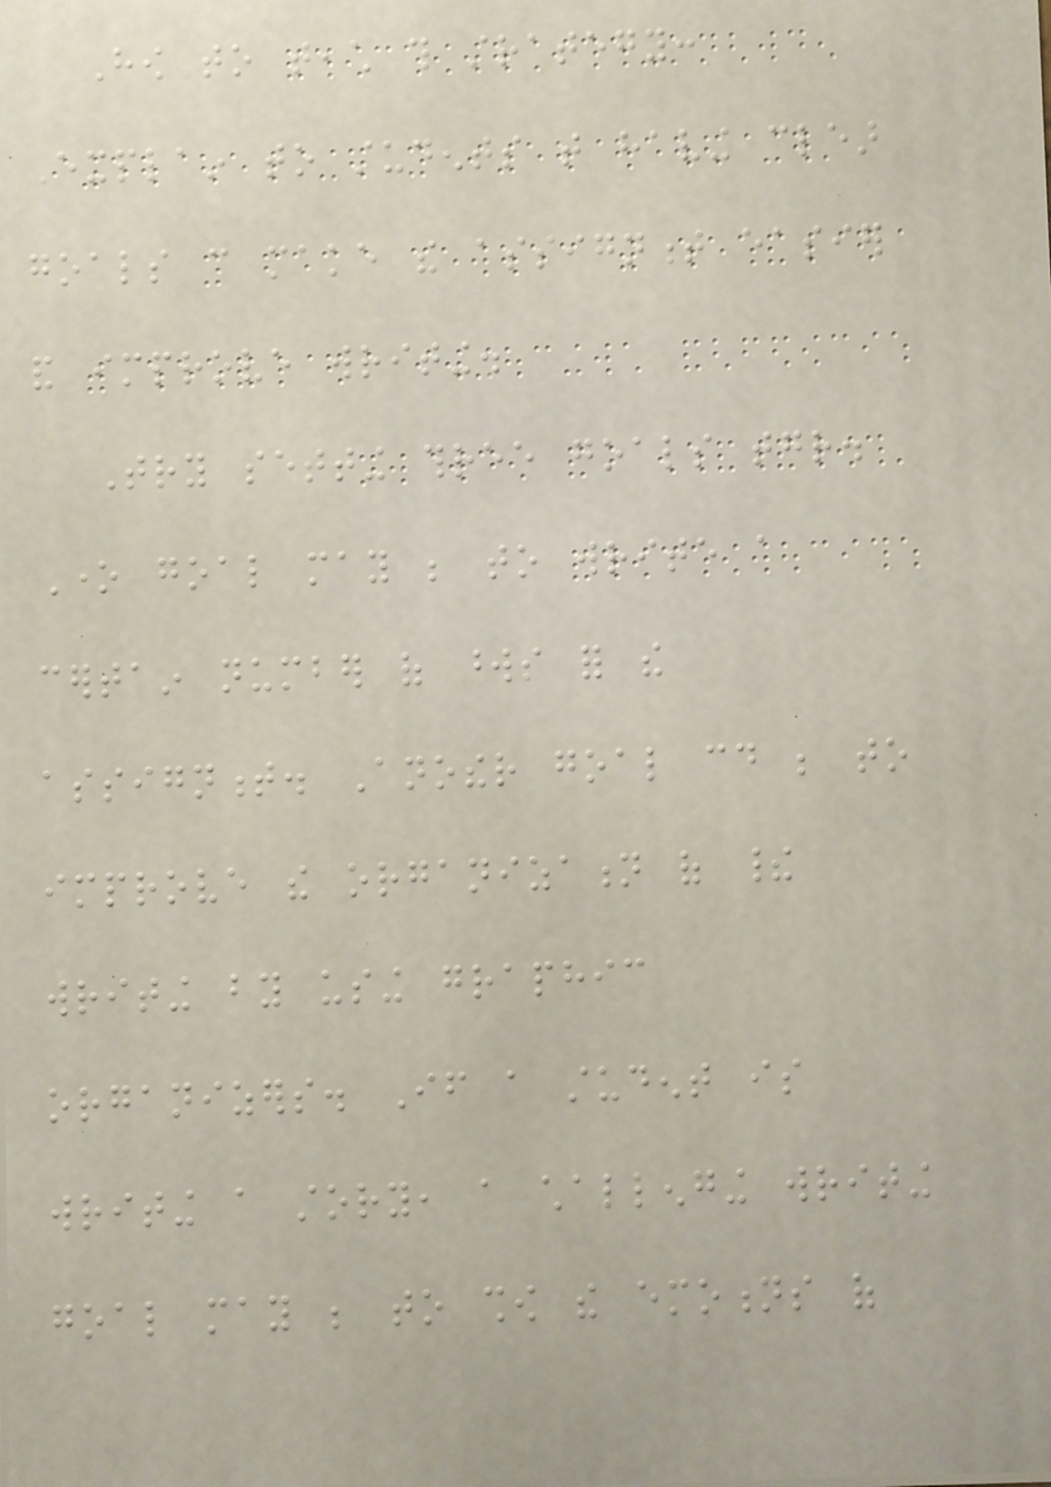How to teach this strategy:
Explain to students that having clear
goals can make the assignment easier
and improve writing.
Try setting three goals together.
One goal may be to write a
certain number of words for the
assignment. Another goal could be to
improve the organization of their
writing by using graphic
organizers. If a student is
writing a story, a challenging writing
goal may be to show the emotions of
